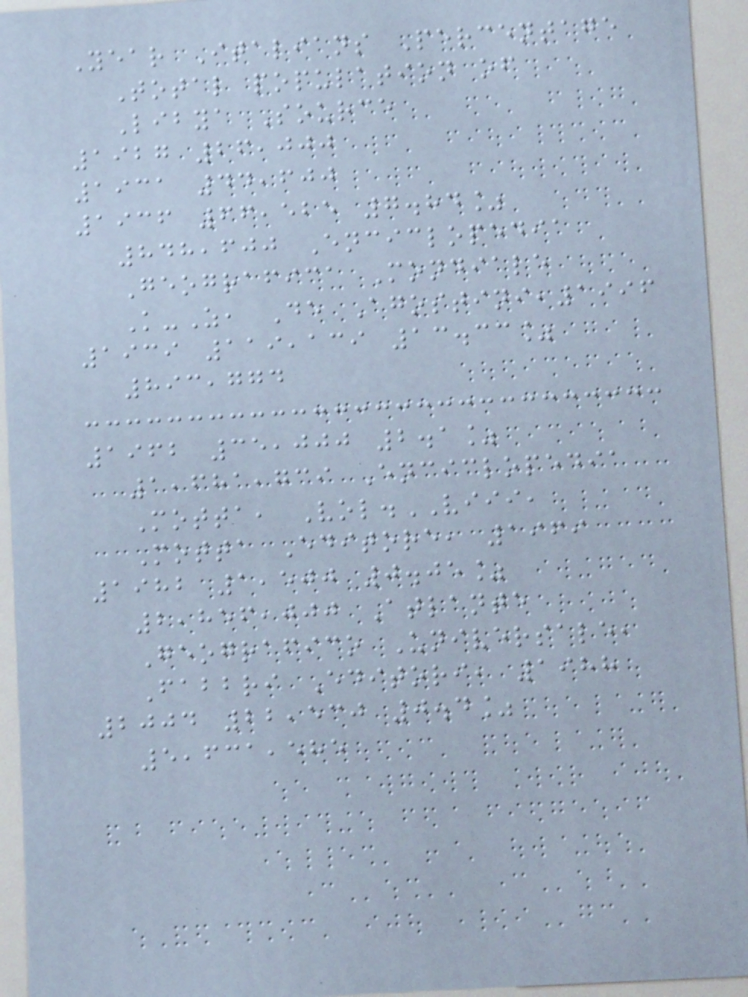Year Italians Percentage
Total population of
Libya Source
1927 26,000
1931 44,600
1936 66,525 7.84%
848,600 Enciclopedia
Geografica Mondiale
K-Z, De Agostini,1996
1939 119,139 13.33%
893,774
1962 35,000 2.1%
1,681,739 Enciclopedia
Motta, Vol.VIII,
Motta Editore, 1969
1982 1,500 0.05%
2,856,000 Atlante
Geografico Universale,
Fabbri Editori, 1988
2004 22,530 0.4%
5,631,585
